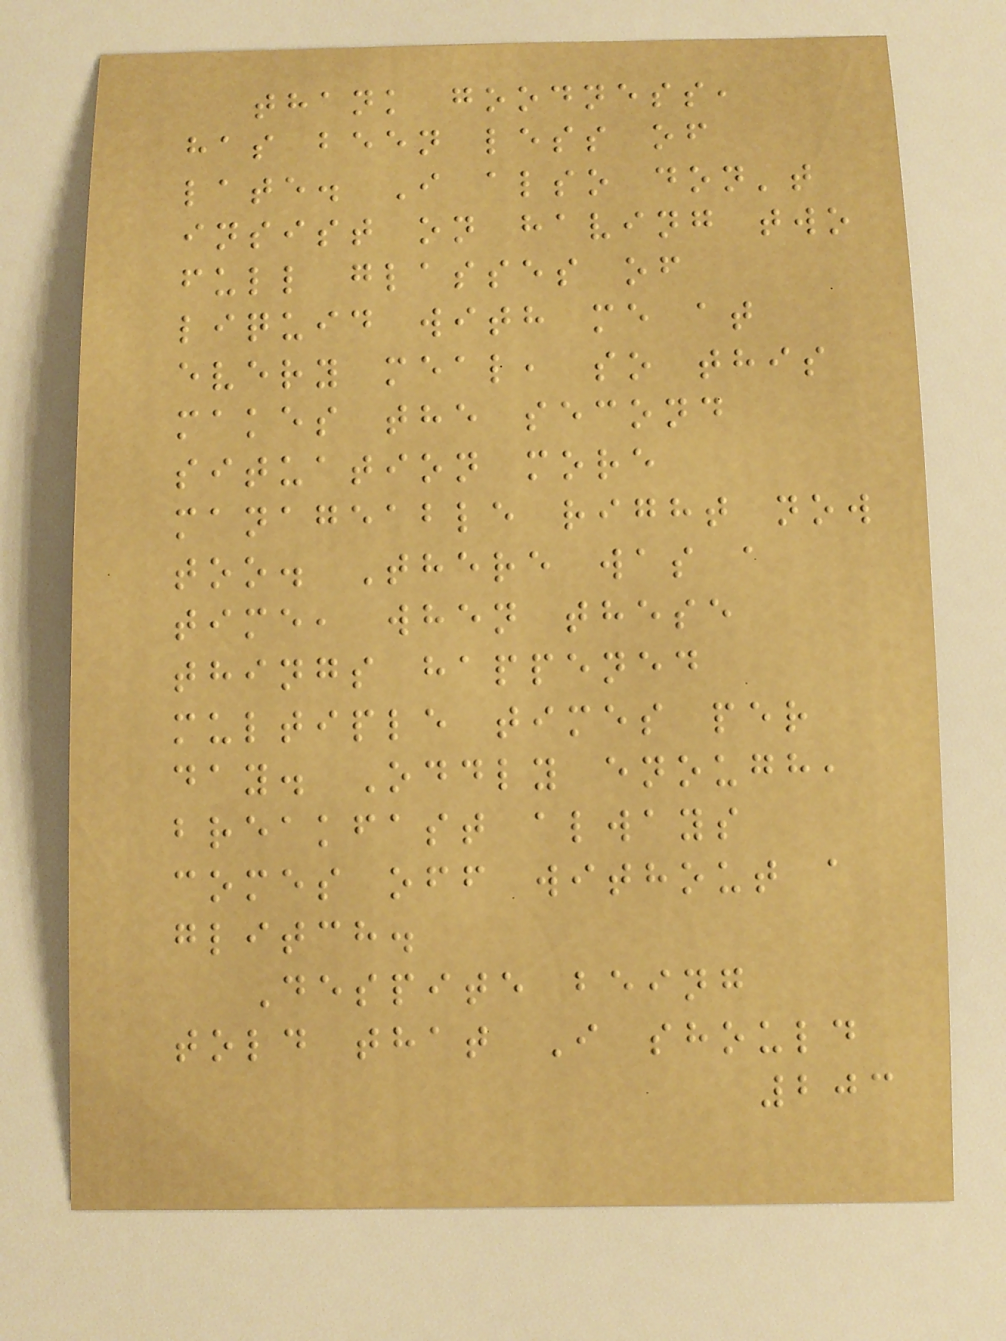thank goodness,
has been less of
late. I also don't
insist on having two
full glasses of
liquid with me at
every meal, so this
makes the second
situation more
manageable right now
too. There was a
time, when these
things happened
multiple times per
day. Oddly enough,
breakfast always
comes off without a
glitch.
Despite being
told that I should
203
